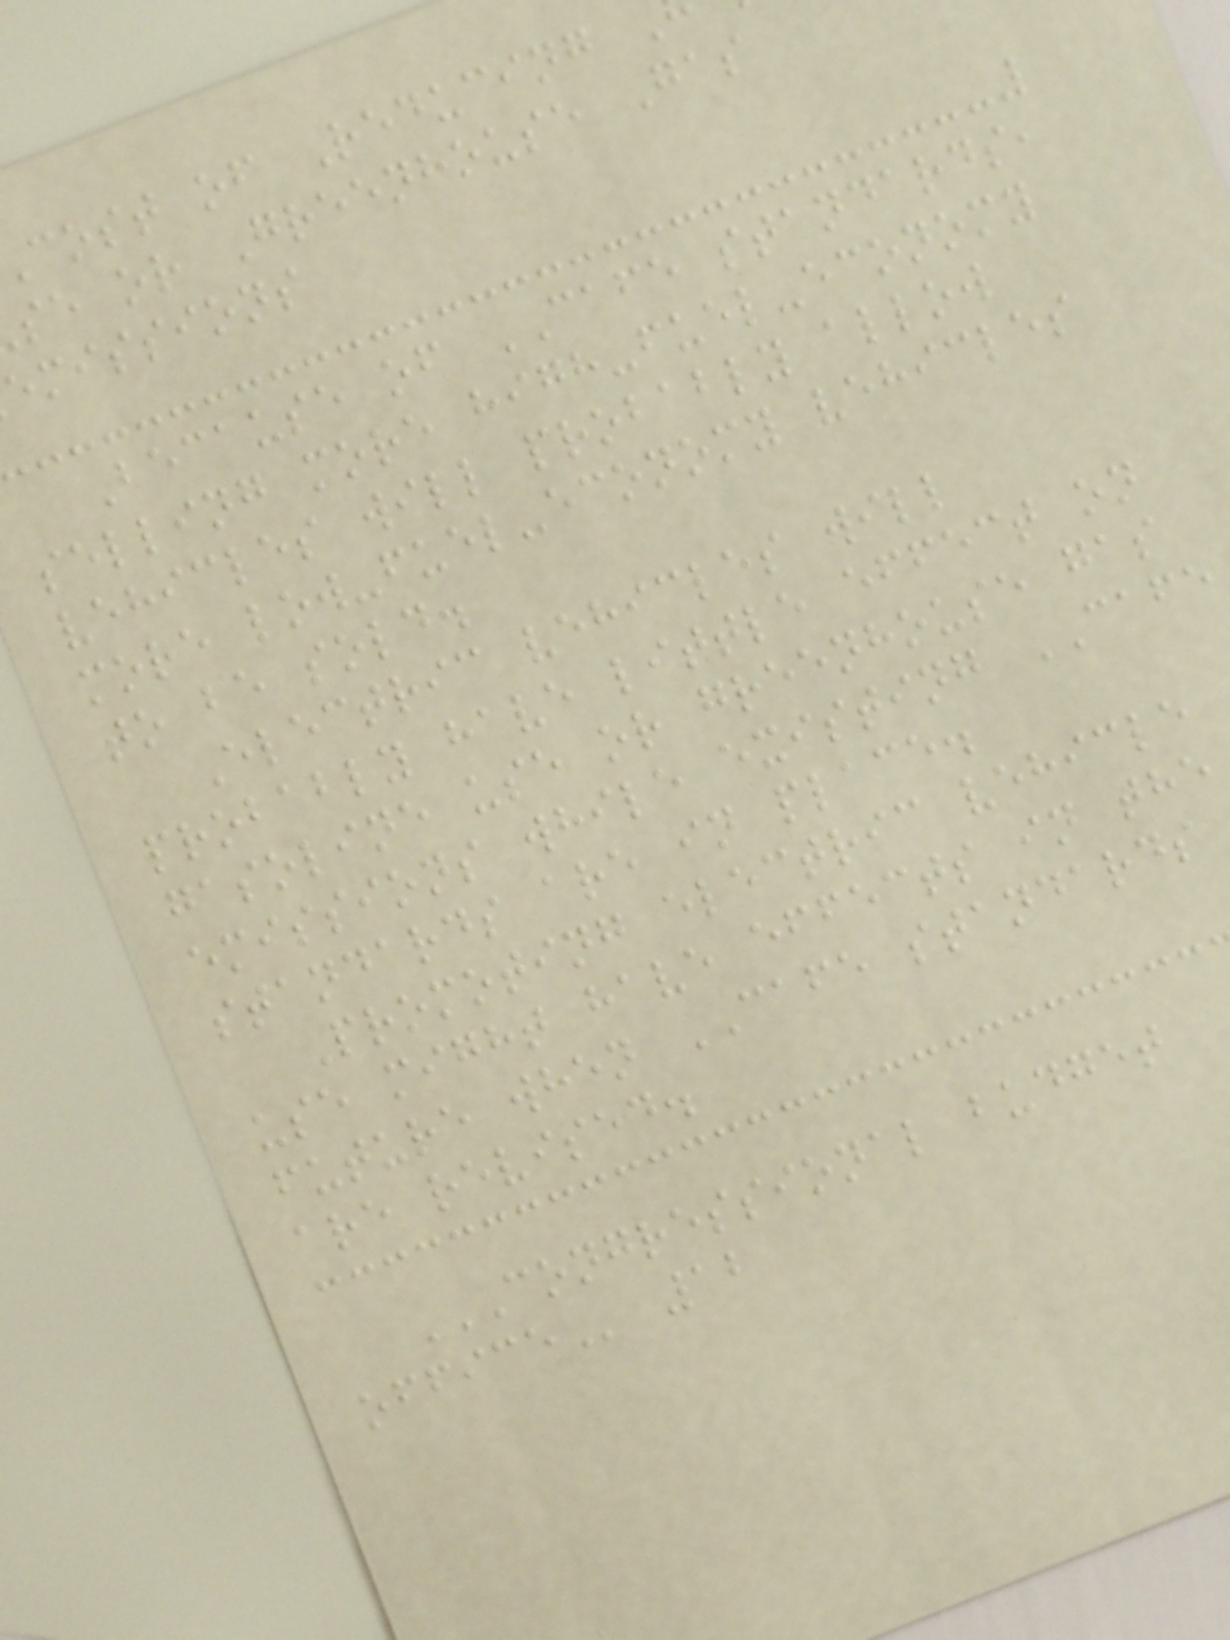cost of Reducing
se or Greenhouse Gas
emissions
Because of CAFE standards,
selling more high-fuel-economy
vehicles will probably allow
more low-fuel-economy vehicles
to be sold.
Electric vehicles will
probably have little effect on
gasoline use or greenhouse gas
emissions while existing CAFE
standards are in place.
Promoting electric vehicle
use might have effects in the
future when CAFE standards
are revised.
CONGRESSIONAL BUDGET
